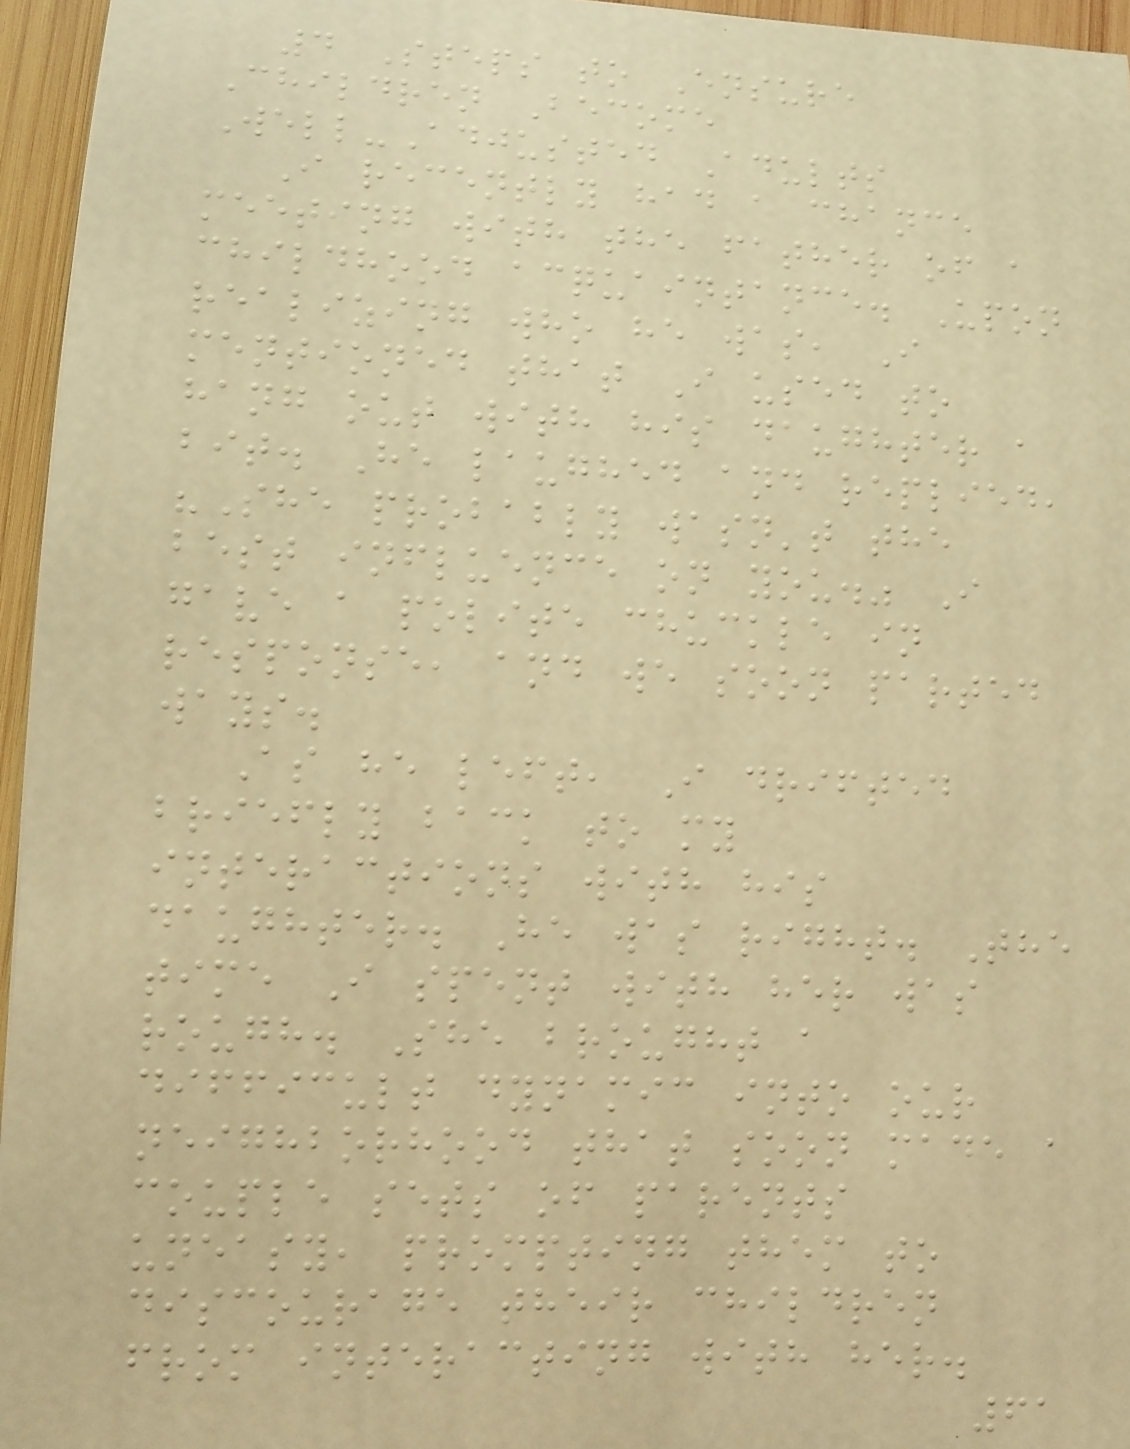4 Steps to Ensure
Children Become
Well-Adjusted Adults
I recently had a chance
meeting with the father of a
childhood acquaintance. Upon
realizing who he was, I
mentioned that I used to
hang out with his daughter a
bit. He laughed and replied,
"She probably wasn't the
best influence on you." I
gave a polite chuckle in
response, and we soon parted
ways.
As he left, I drifted
briefly back to my
interactions with his
daughter. He was right. The
time I spent with her was
rough. She brought a
difficult dynamic into our
neighborhood that soon made a
couple sets of parents
uneasy, prompting them to
discourage their children
from interacting with her.
61
